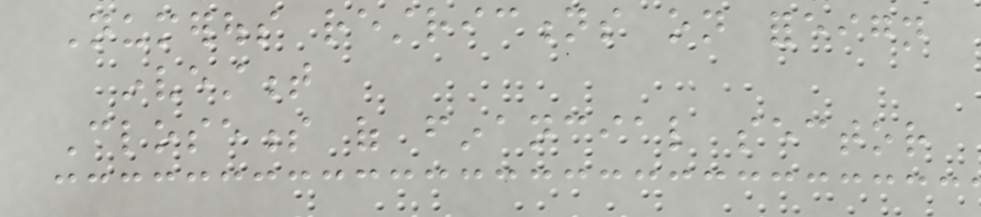Numerous restrictions on foreign
investment
Closeness of financial sector
